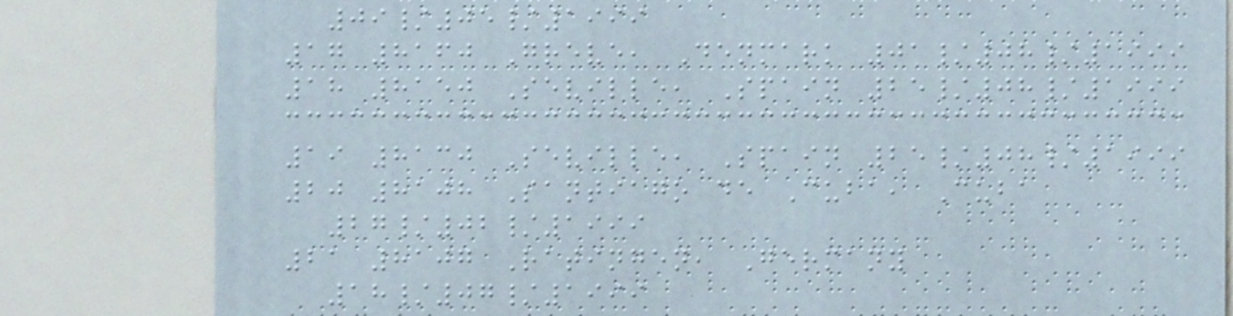09/05/1999
17 8160 Greve, Denmark 01/08/1999
18 8150 Seville, Spain 25/08/1999
19 8130 Seville, Spain 25/08/1999
20 8108 Santiago de Cuba, Cuba
27/02/1999
21 8107 Ratingen, Germany
18/07/1999
